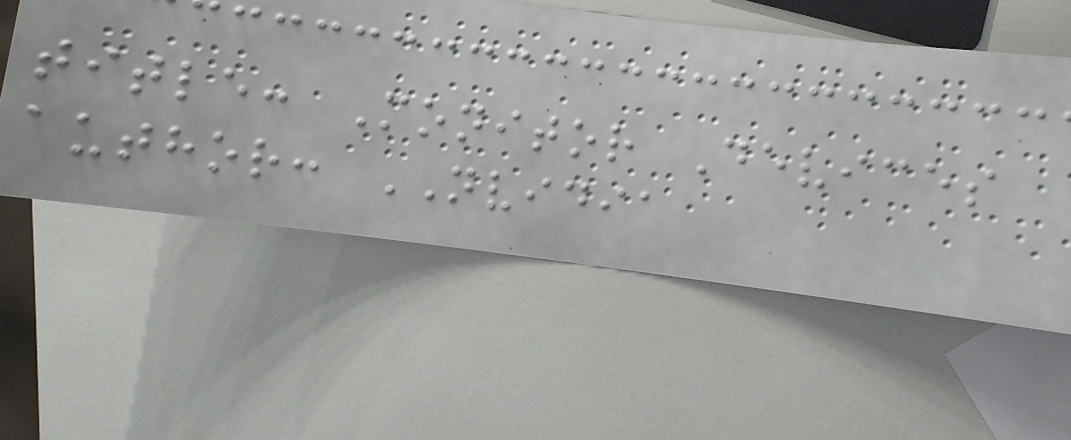title: Monitor Devices
author: NVIDIA
